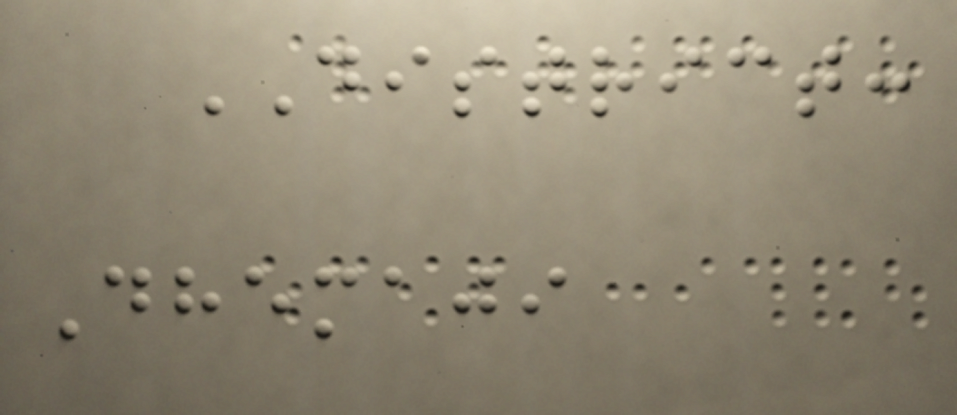DISTRICT:
Dhemaji
